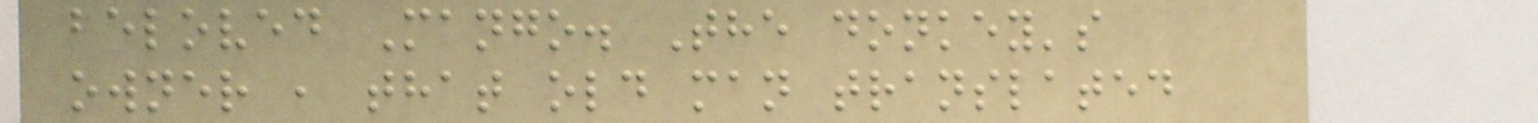beloved Mango. The donkey's
owner , that old man translated
